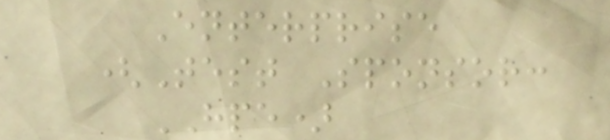Enterprise
(Test Sponsor:
HPE)
